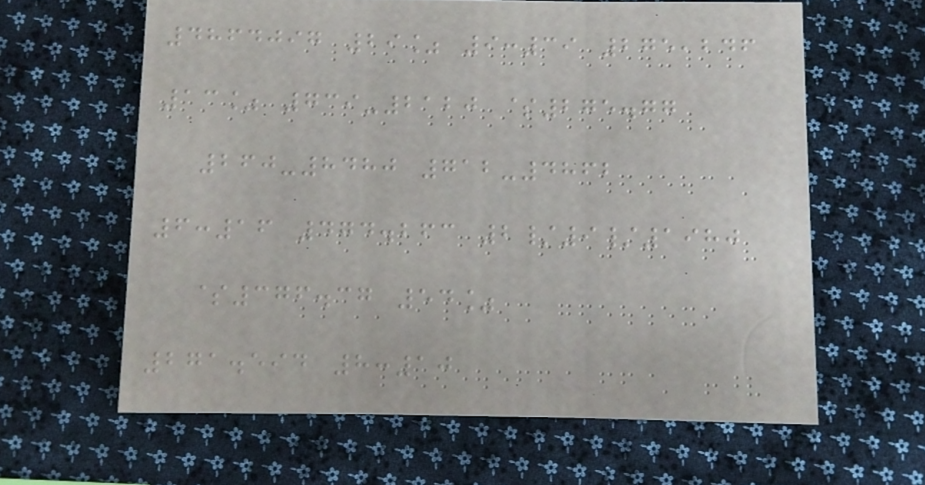4864097 29% 9:39 275,246
13% 739-2120 $275.77
260-8480 712-4862
6:16 474.263 2/9/1980
$376.37 54%
271.594 8:10
